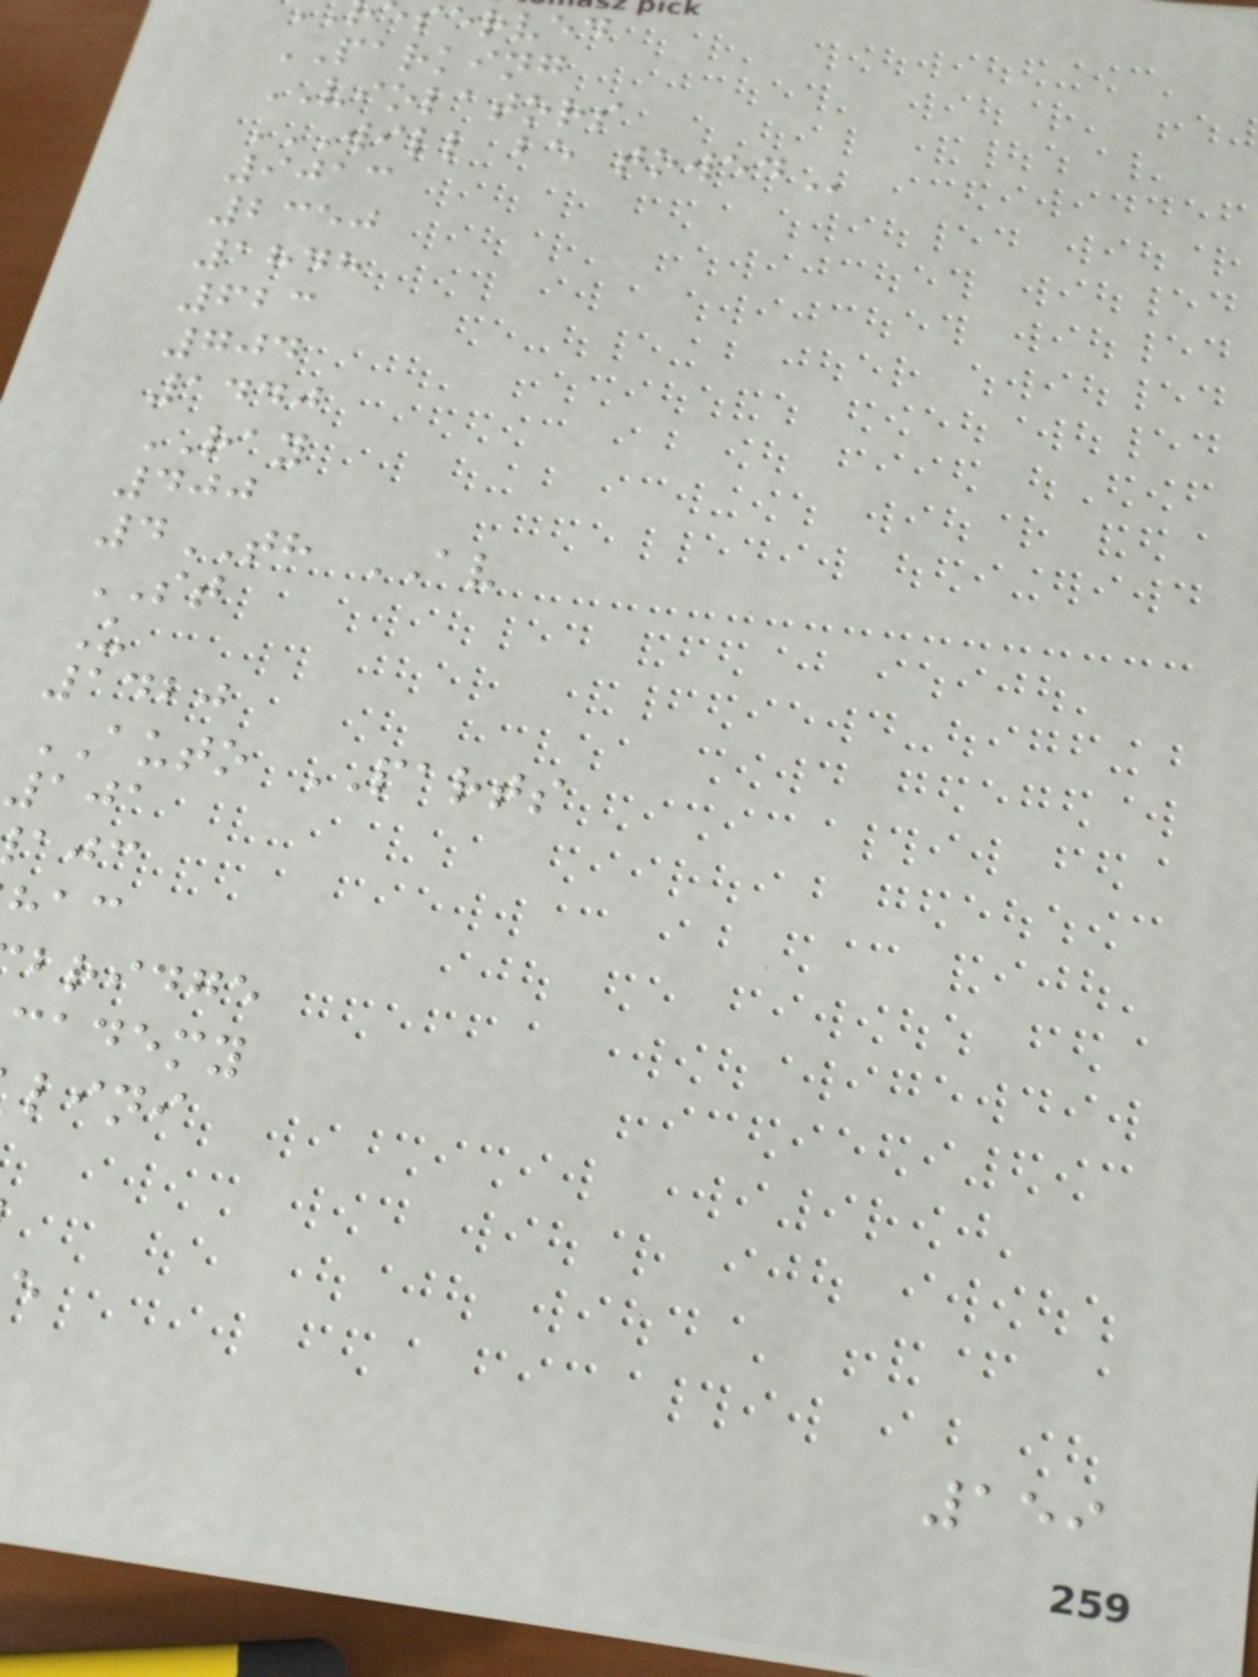served
PARKING
VIOLATORS
WILL BE TOWED
9013
2350
1848
623
704
1440
RAY
400
4TH AV
ST
U
1420
AUTO PARTS
101
bridge
cademy
lini
159
